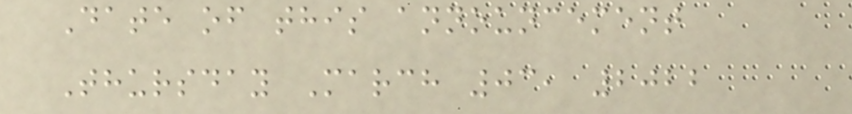Date of this announcement
Thursday March 03, 2022
